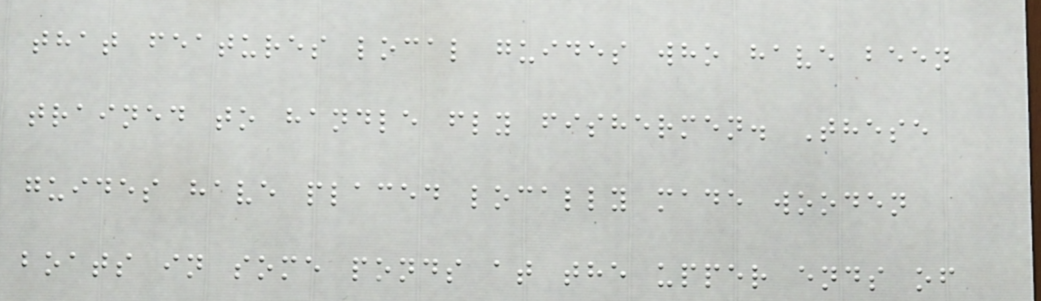that features local guides who have been
trained to handle fly fishermen. These
guides have placed locally made wooden
boats in some ponds at the upper ends of
